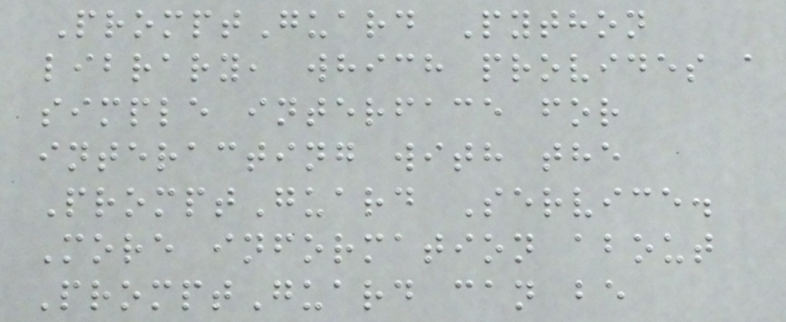PromptGuard Python
library, which provides a
simple interface for
interacting with the
PromptGuard Service.
More information about
PromptGuard can be
